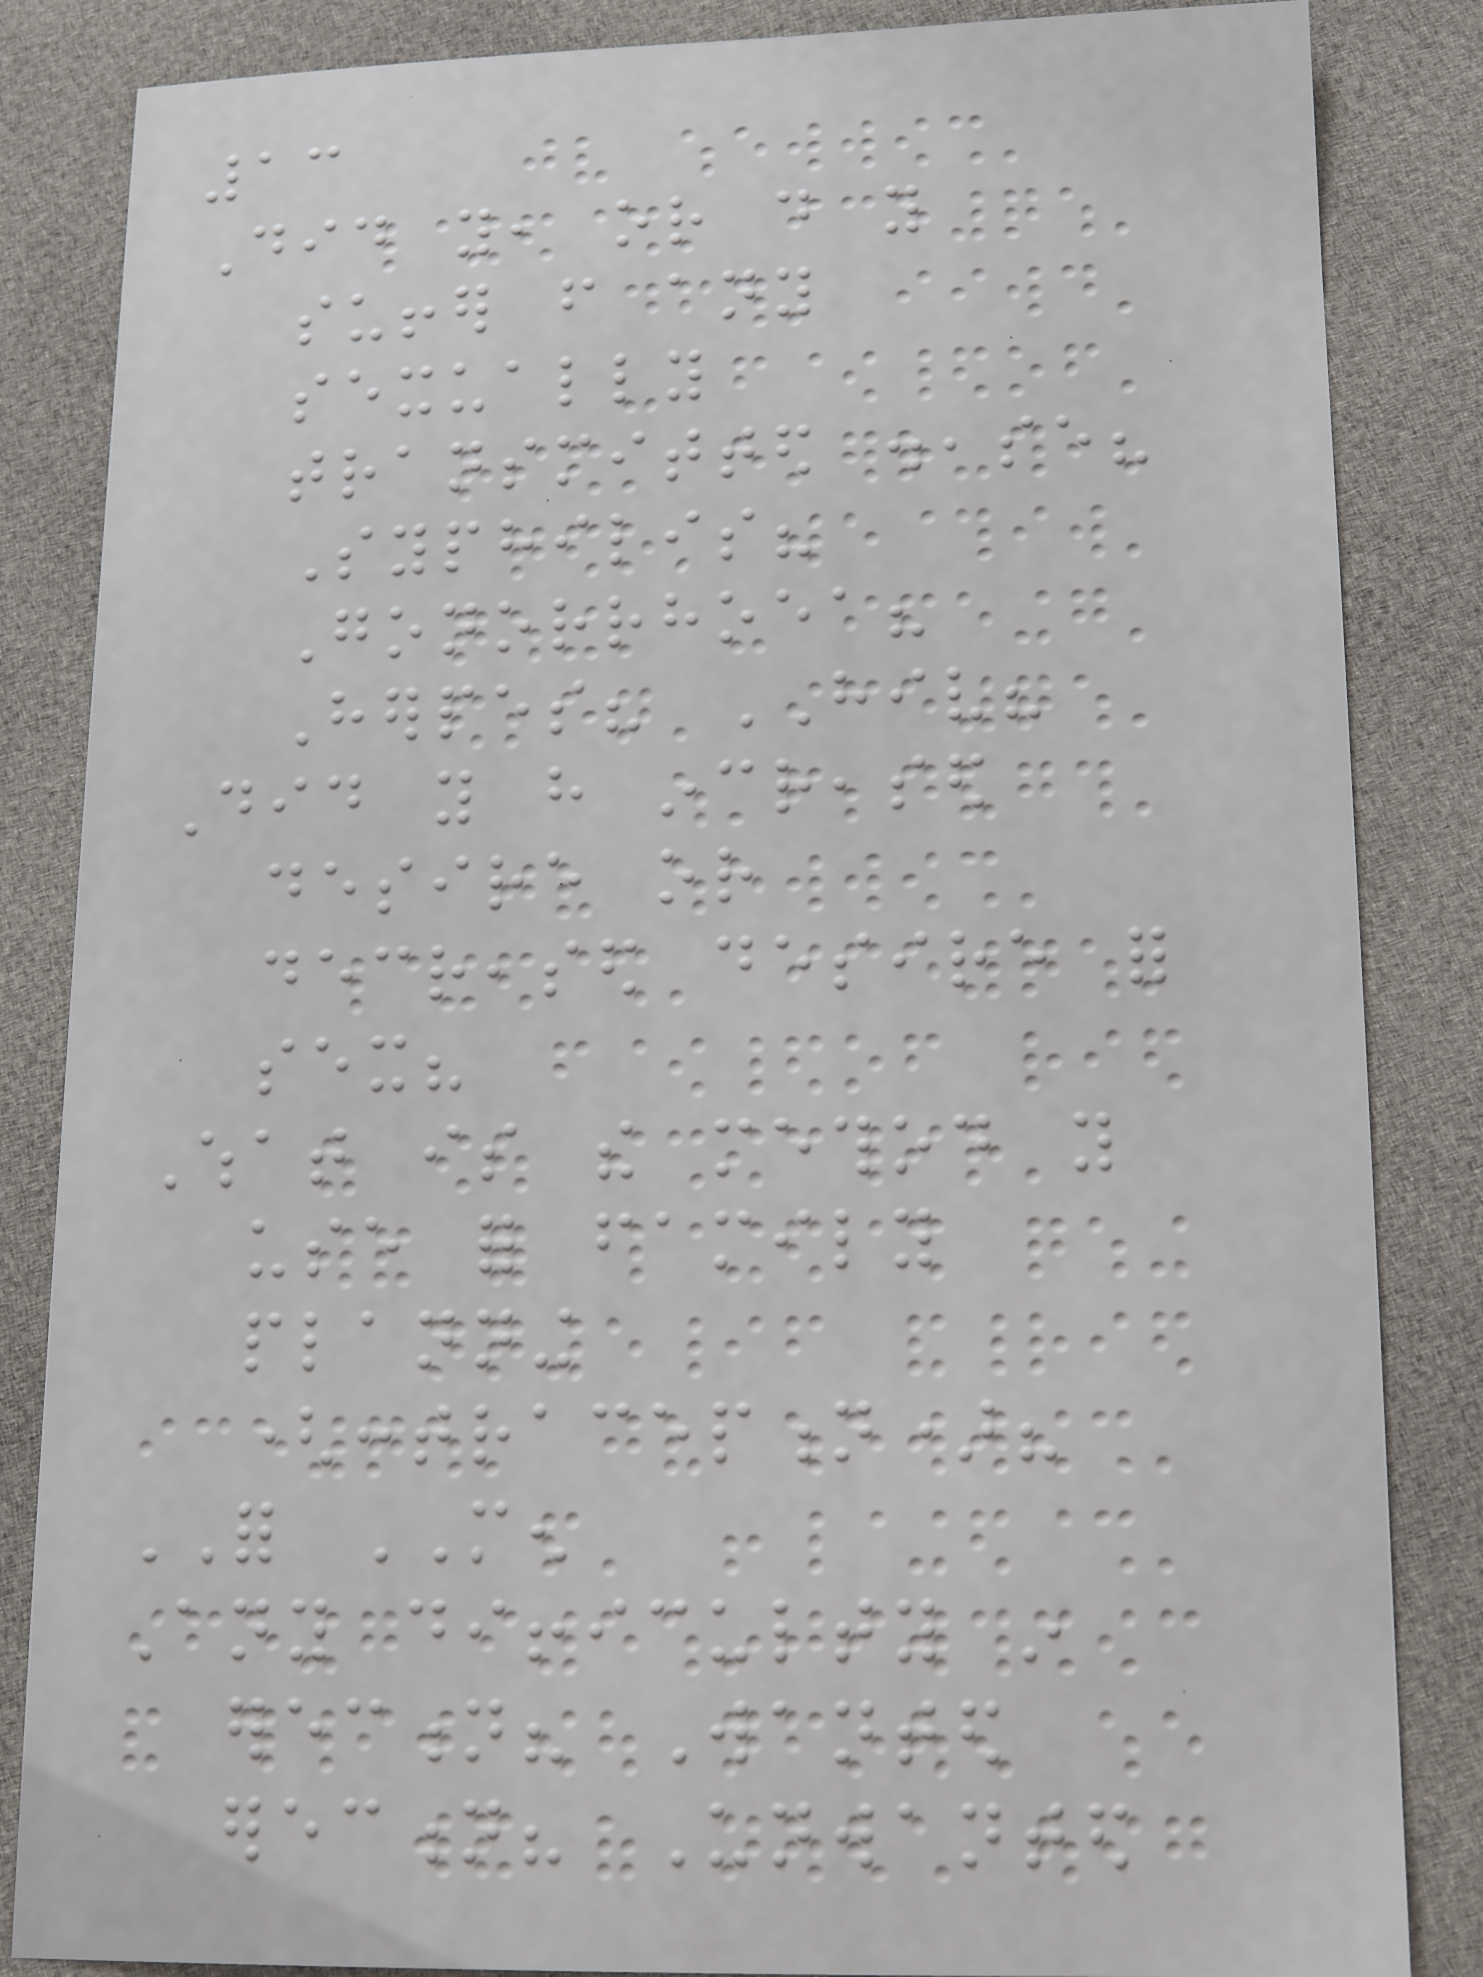13
Did you, or do you
suffer from any
sexually
transmitted disease?
Syphilis?
Gonorrhoea?
Herpes? HIV?
Did you have increased
desire or
decreased desire for
sex?
What is the method you
use for family
planning
(contraception)?
FOR MEN
Any difficulty in
erection? Wanted
erection? Unwanted
